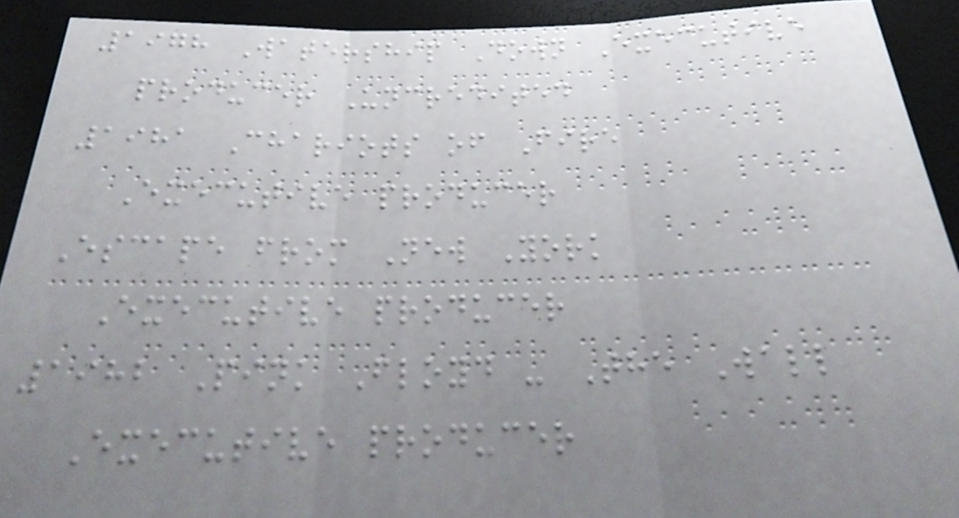1978 Watership Down Executive
producer Uncredited
1981 Chariots of Fire
Executive producer
Escape from New York
Executive producer
1982 Pink Floyd - The Wall
Executive producer
